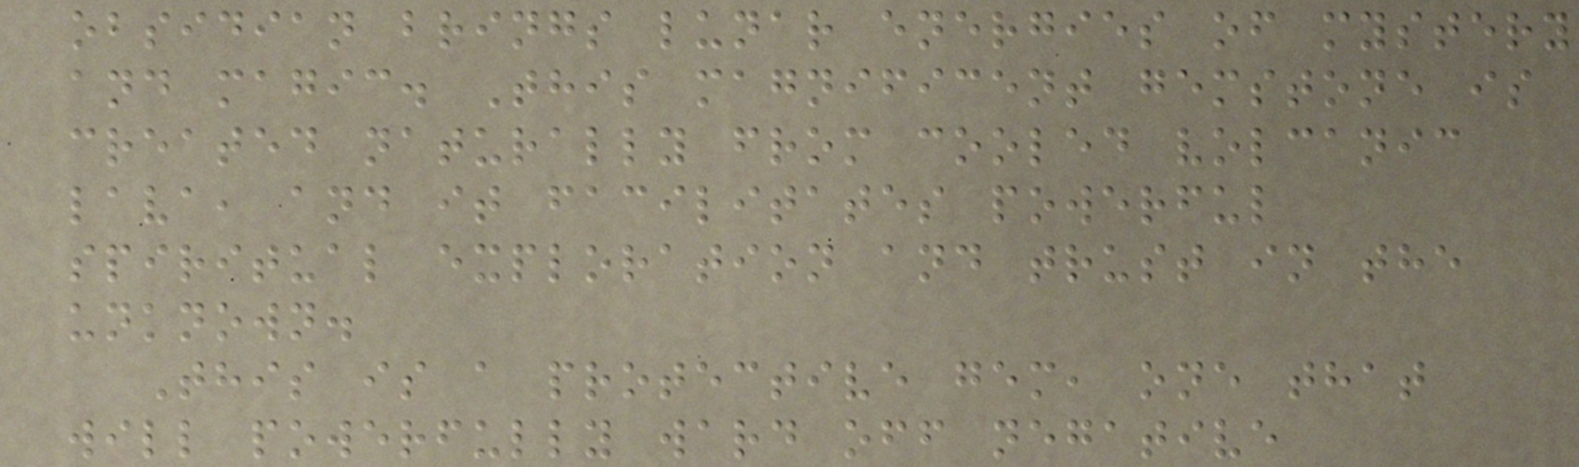obsidian brings lunar energies of mystery
and magic. This magnificent gemstone is
created naturally from cooled volcanic
lava, and it facilitates powerful
spiritual exploration and trust in the
unknown.
This is a protective gem, one that
will powerfully ward off negative
